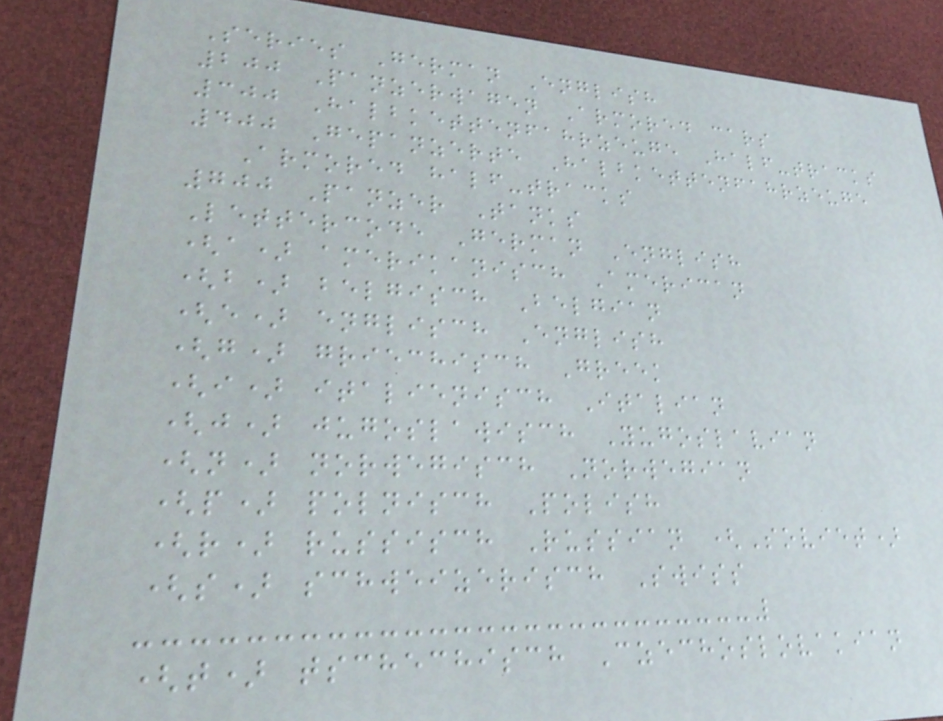Series German English
200 Panzerwagen Armored cars
300 Halbkettenfahrzeuge Half-tracks
400 Gepanzerte Halbkettenfahrzeuge
Armored half-tracks
700 Panzer Tanks
Lettercode German English
(a) amerikanisch American
(b) belgisch Belgian
(e) englisch English
(g) griechisch Greek
(i) italienisch Italian
(j) jugoslawisch Yugoslavian
(n) norwegisch Norwegian
(p) polnisch Polish
(r) russisch Russian (Soviet)
(s) schweizerisch Swiss
(t) tschechisch Czechoslovakian
